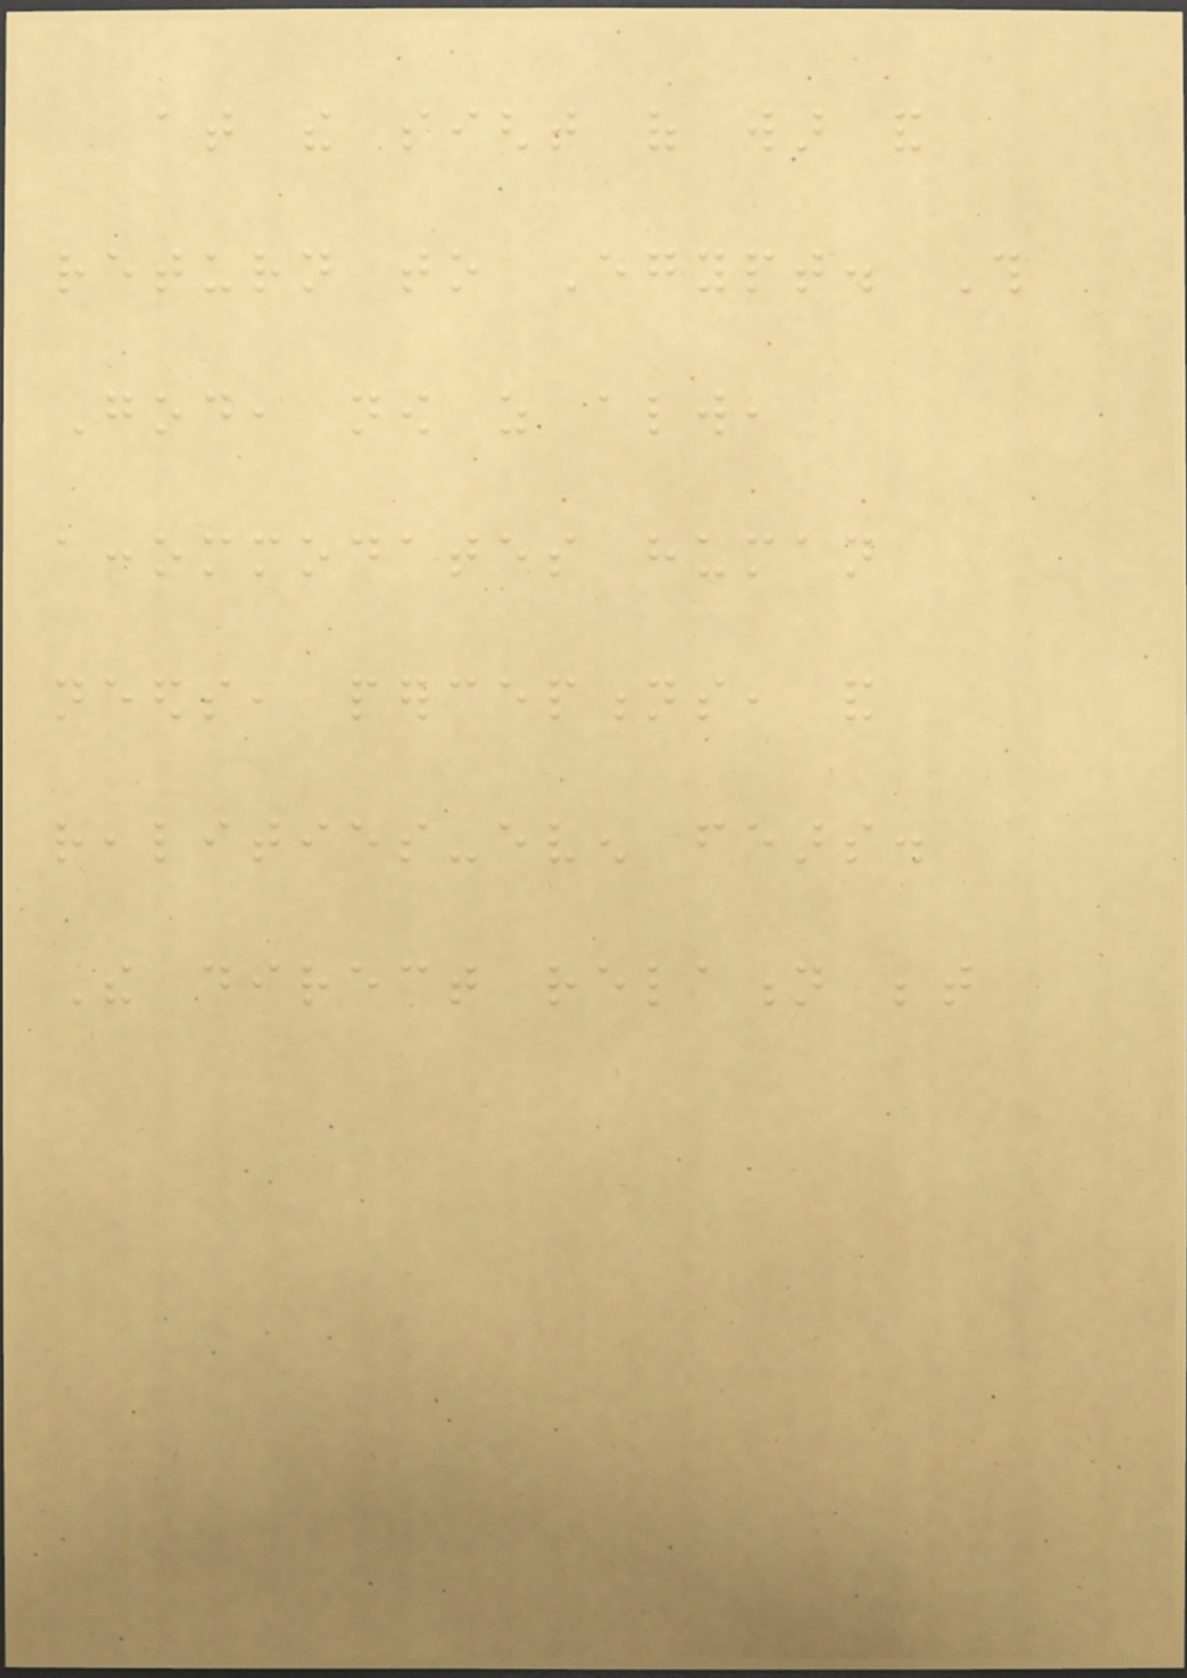at the sight of war and
return to Egypt. This
God, now as always,
accommodates human
needs, perceptions, and
realities-even fears.
The direct relation between
